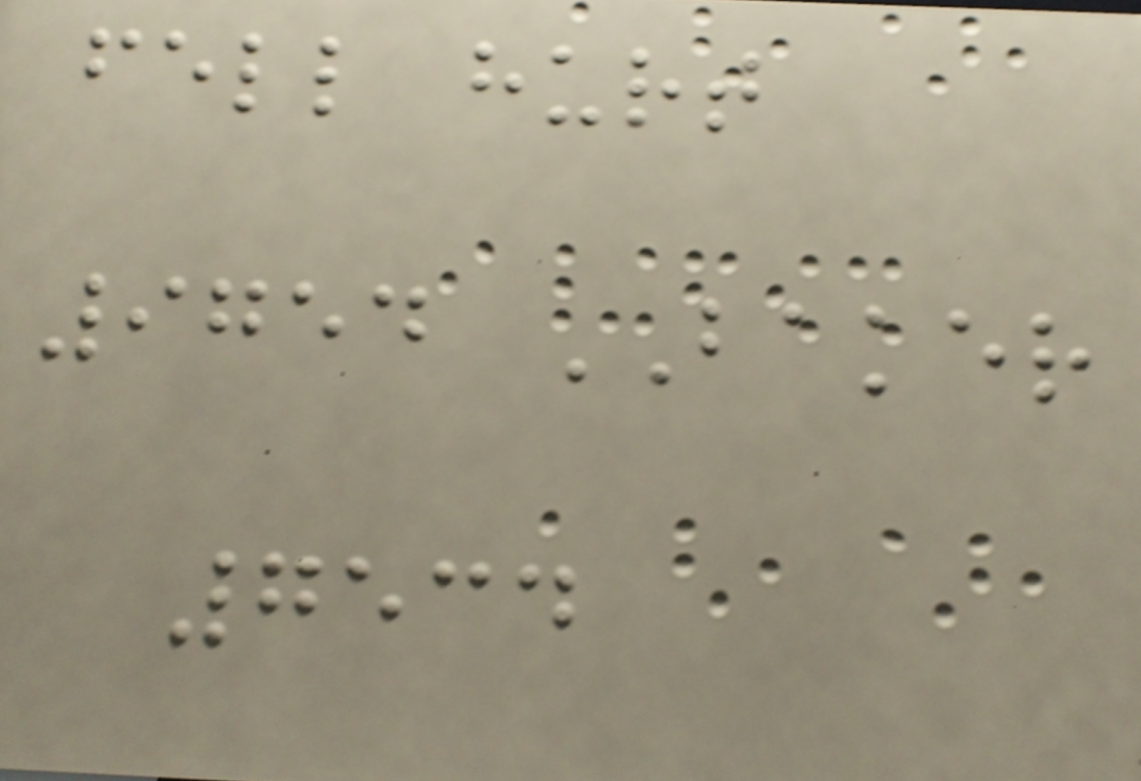fell hurt
9754 BAKER
7534
